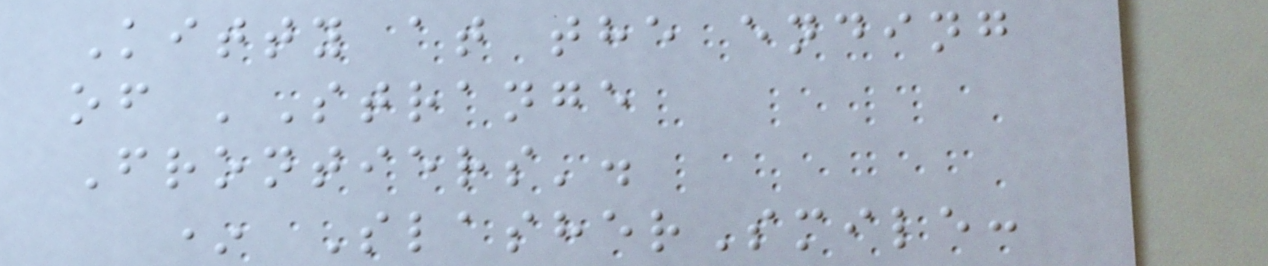Kitty at the ending
of 'Strange
Frontiers'.
* SlasherSmile:
